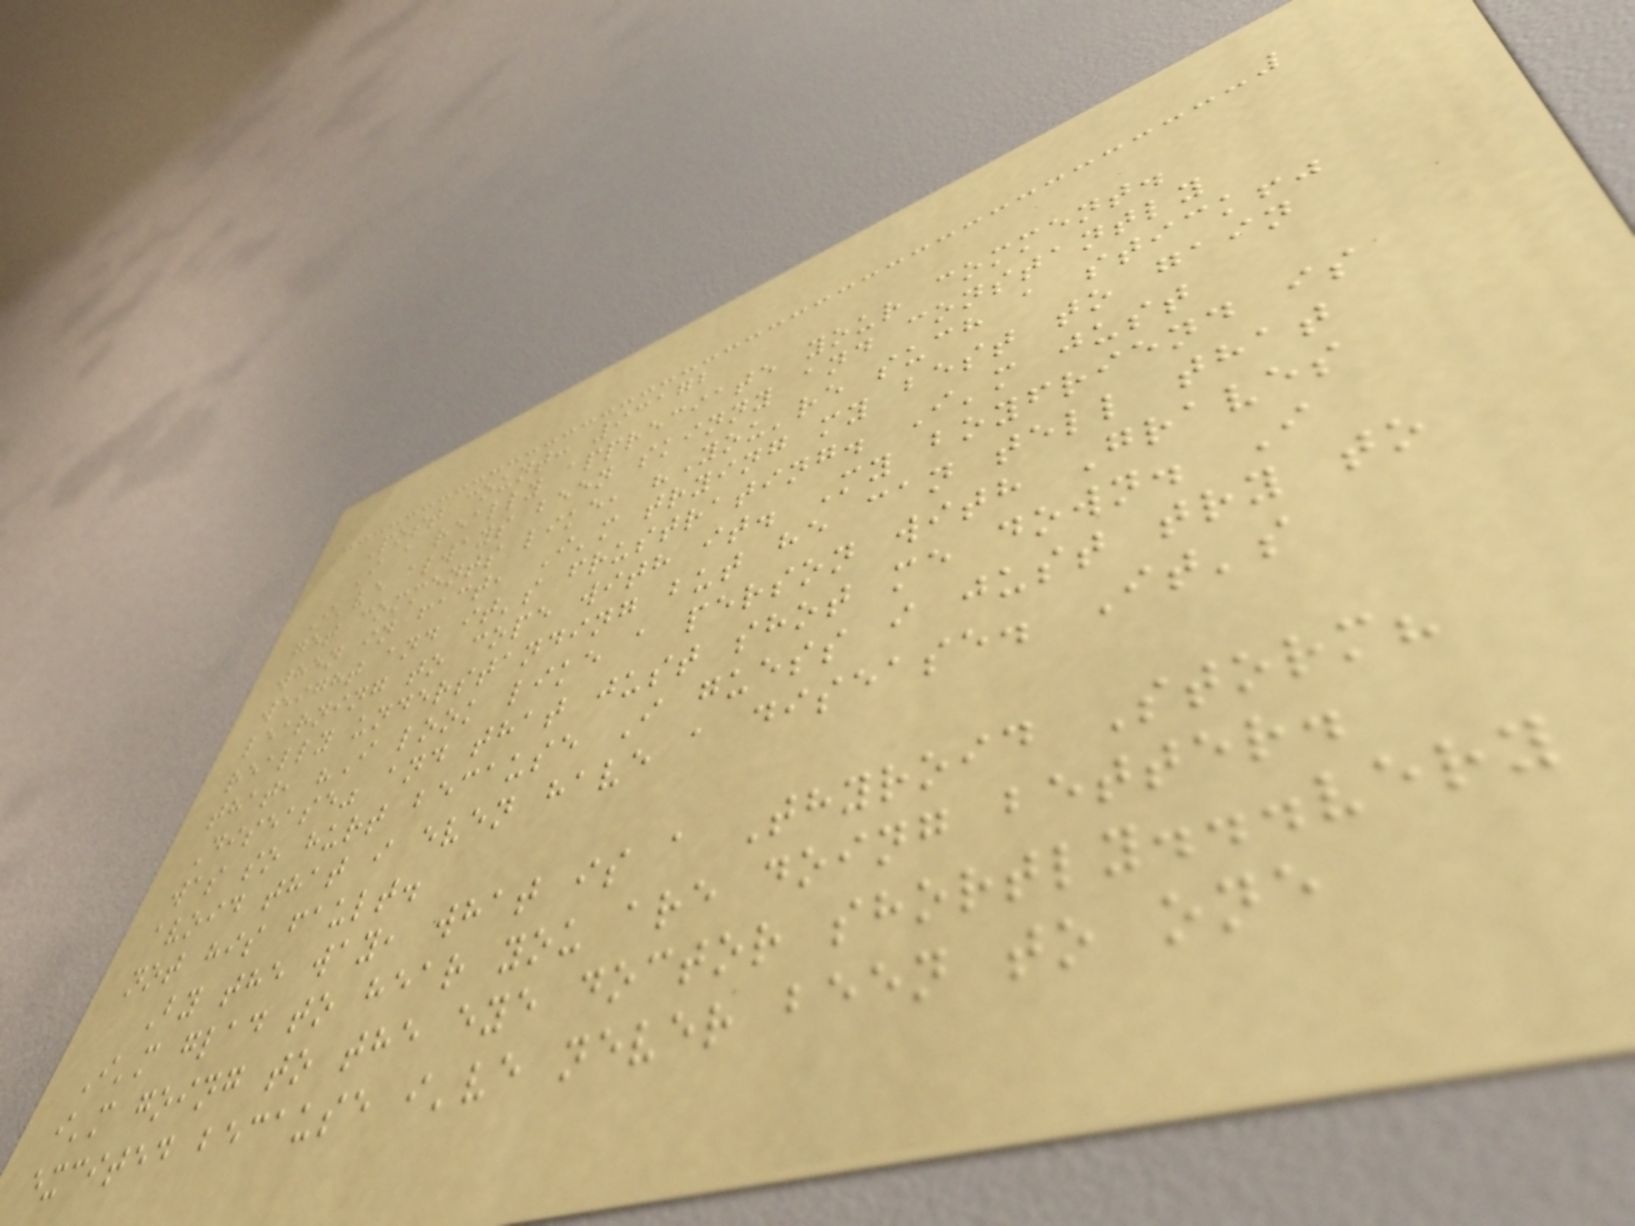Post count: 93172
I a really appreciate your comment.
I've always been skinny and constantly
get comments like, "You're such a stick!"
when in fact, I'm trying my best to gain
weight and it's frustrating. I'm just
learning to cope with it. My boyfriend is
really understanding but he can tell that
that, "I look like a person with Graves
Disease" and that just shot me down. I
was so hurt because I guess i just try to
avoid that i even have a disease. It's
not his fault.
By the way, what is a Thyroid Storm?
I'm glad to hear you are doing better.
i'm going to the eye doctor shortly...very
excited because i've never been to one
